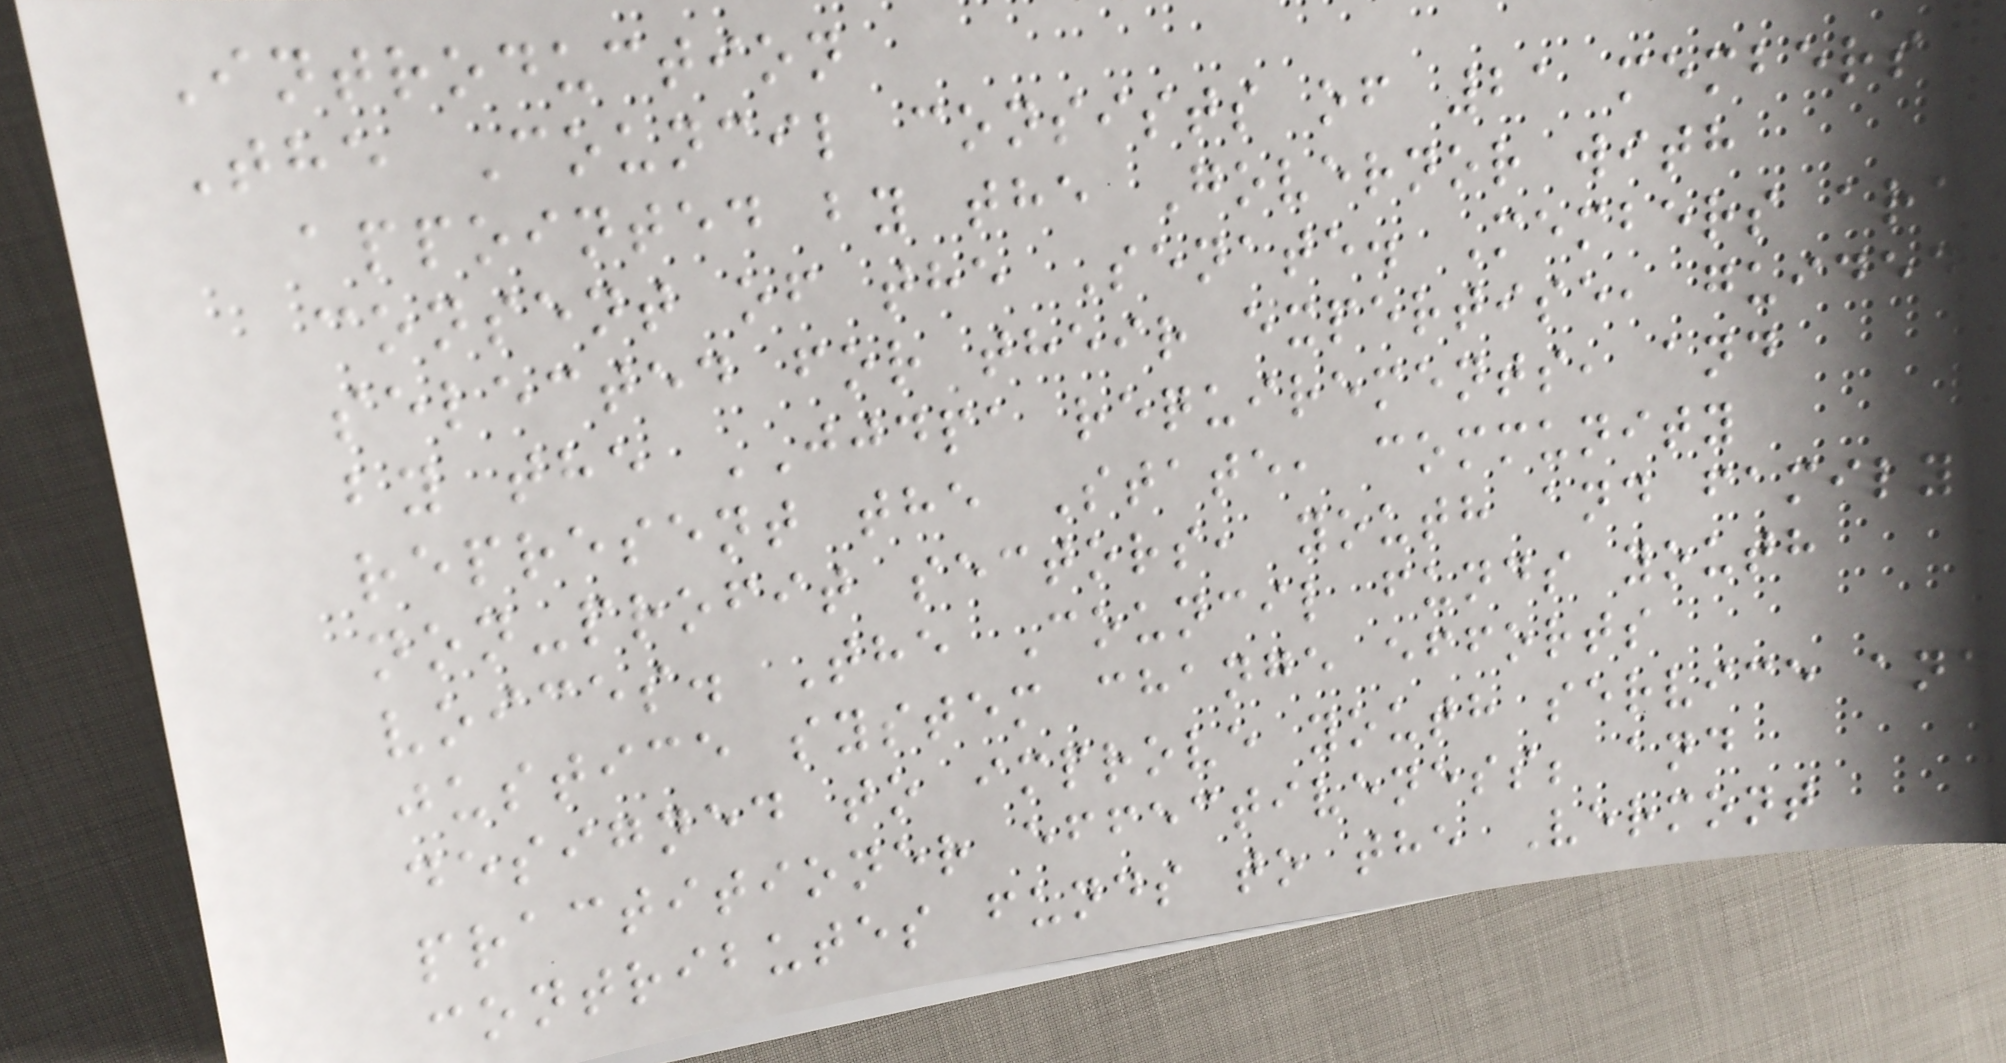Introduction
The Council consists of 21 members
appointed by the Governor with
consent of the Senate. Members are
selected for their expertise, guided
by the JJDPA requirements, and
represent the State, community
non-profit sectors, youth and family
voices. The Council funds youth
justice system change efforts
designed to improve youth service and
practitioner effectiveness; and
contributes funds to the Vermont
